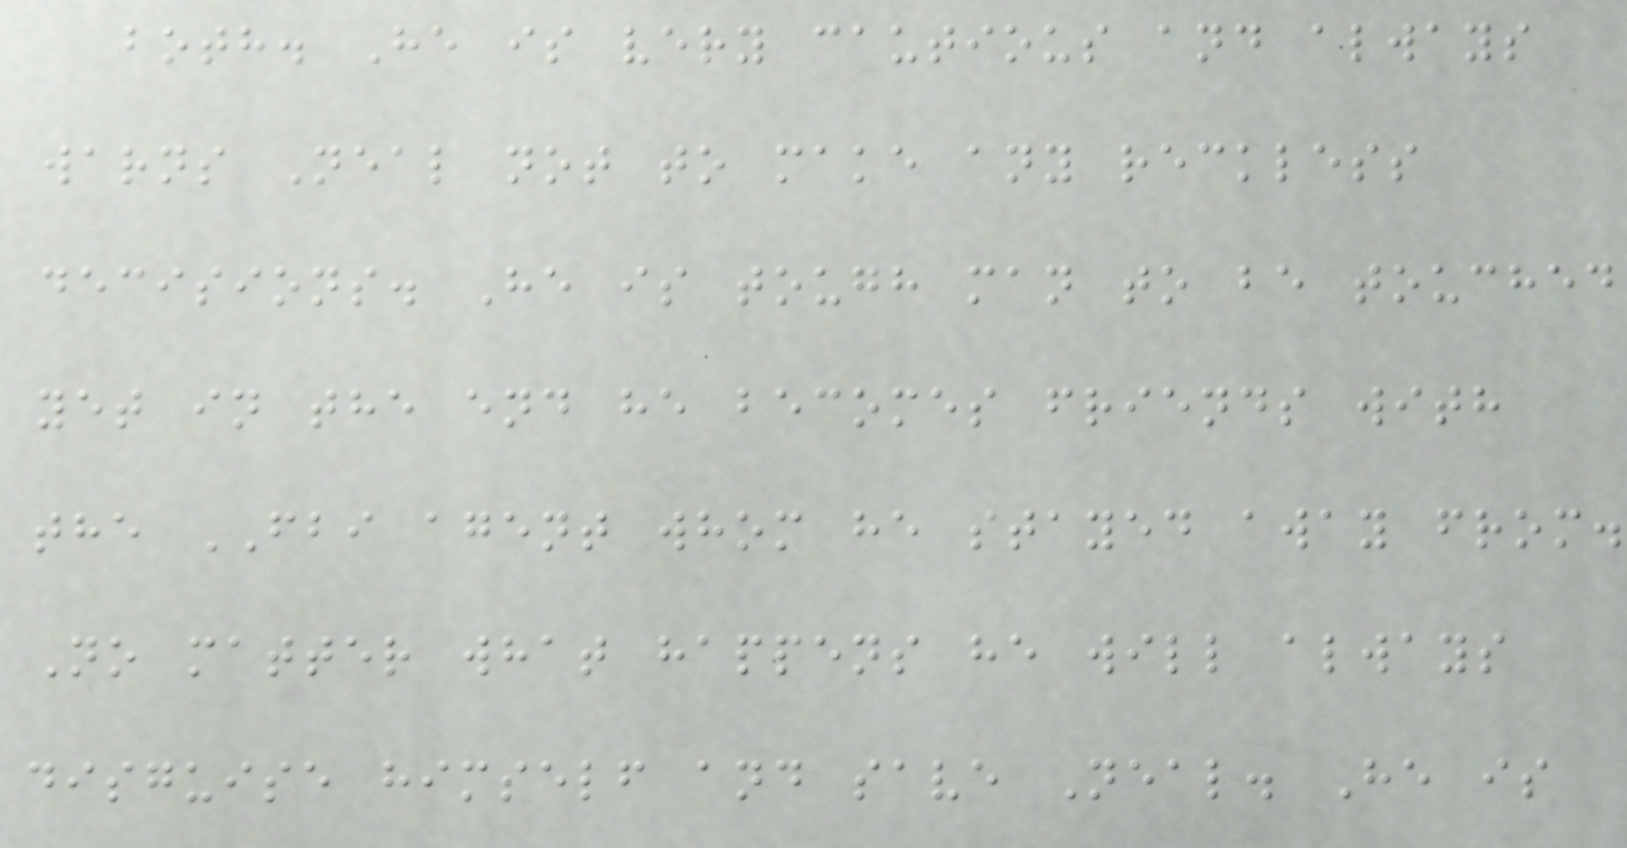both. He is very cautious and always
warns Neal not to make any reckless
decisions. He is tough man to be touched
yet in the end he becomes friends with
the FBI agent whom he stayed away from.
No matter what happens he will always
disguise himself and save Neal. He is
